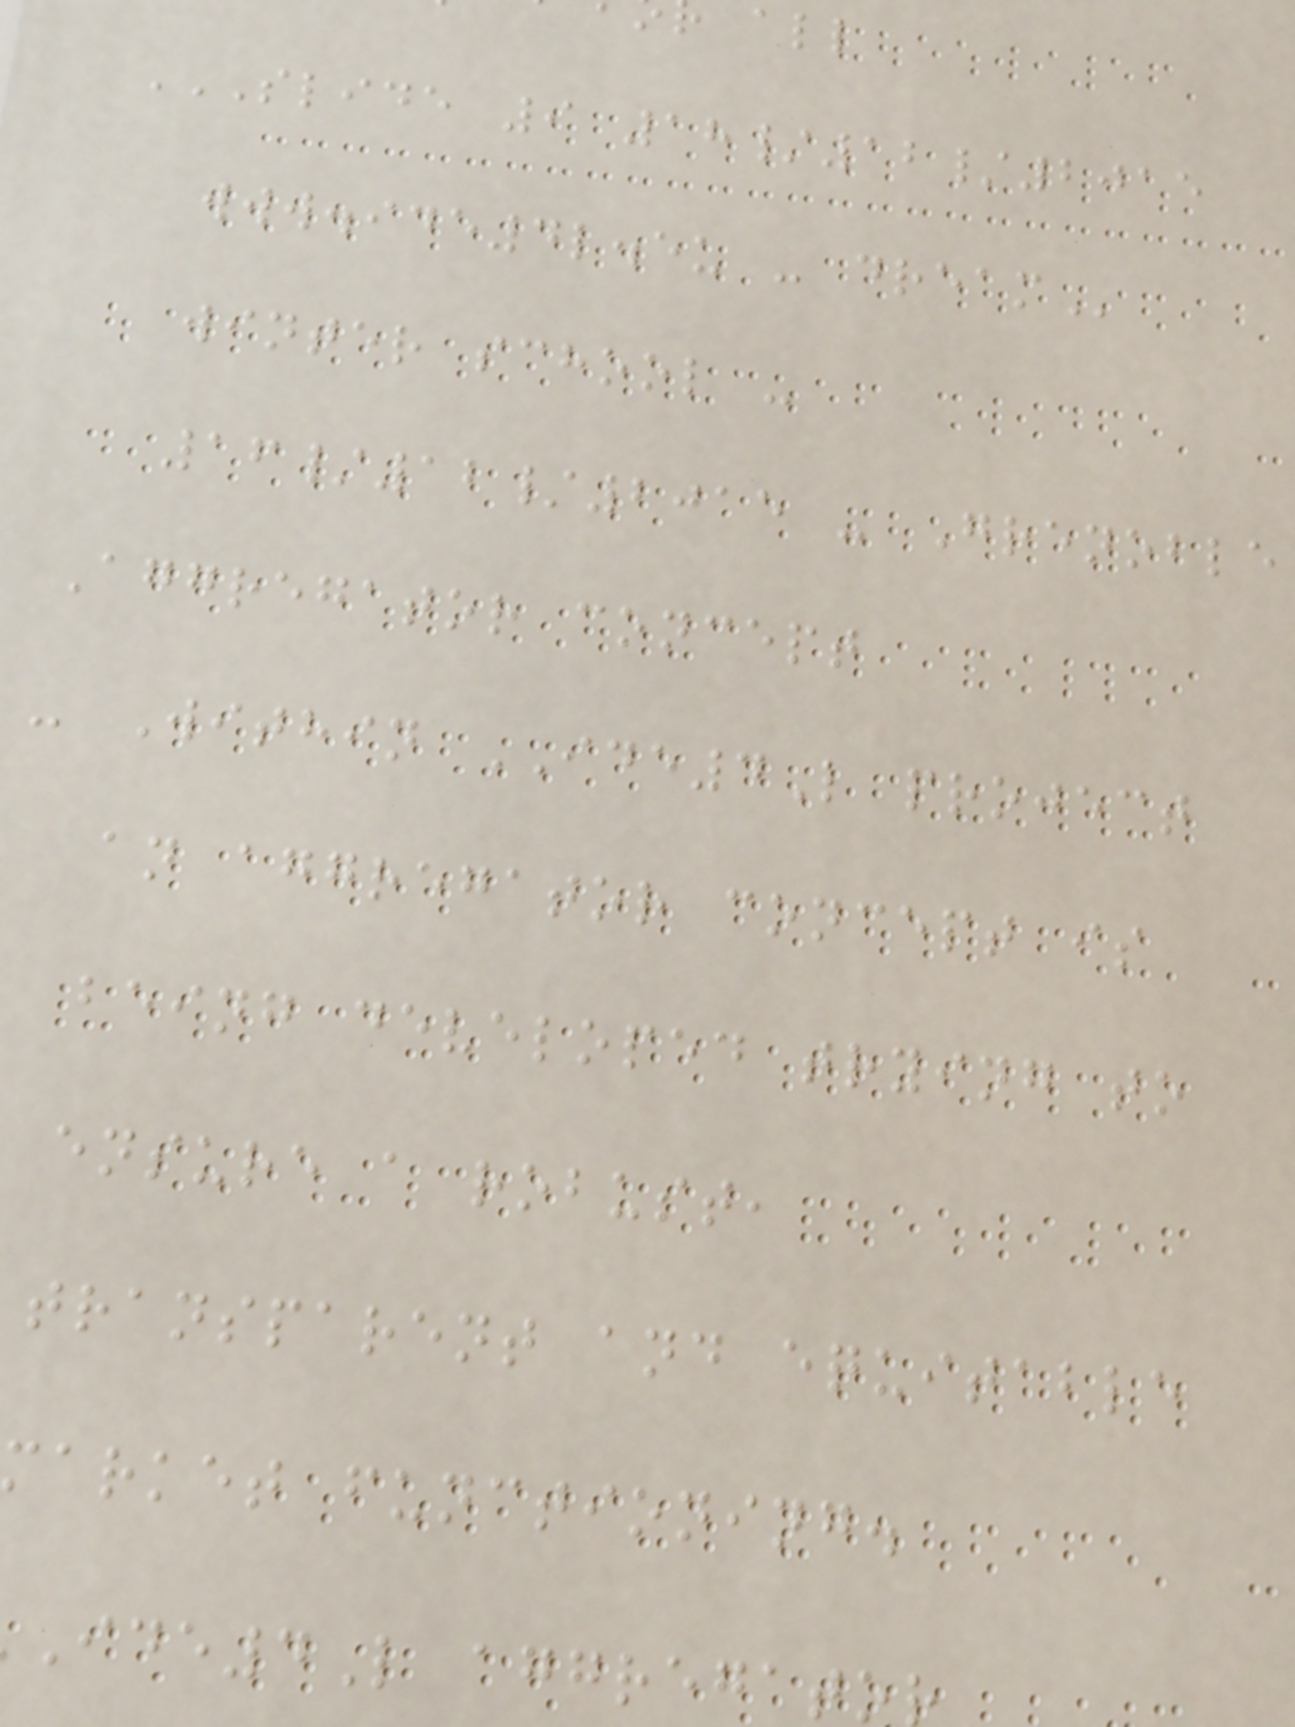SLIDE 9 18/12/2015
www.ide4l.eu -
winter school -
16/12/2015 - Grenoble
Aggregator concept
- Within IDE4L project
an aggregator concept is
being developed trying to
ensure a robust,
transparent and equitable
arket functioning.
4L aggregato
